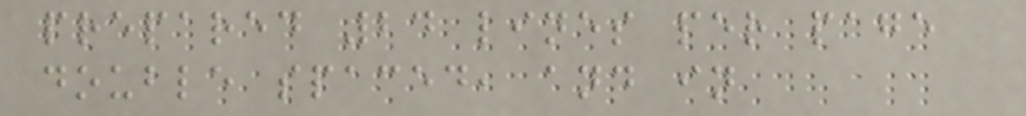prepared 24 lines per page
double spaced, and in
